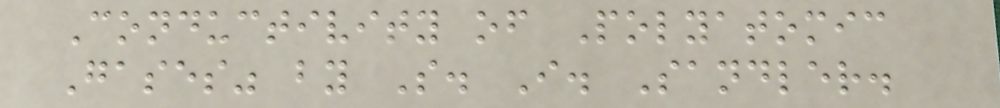Conductivity of Polyatomic
Gases" by S. I. Sandler.
